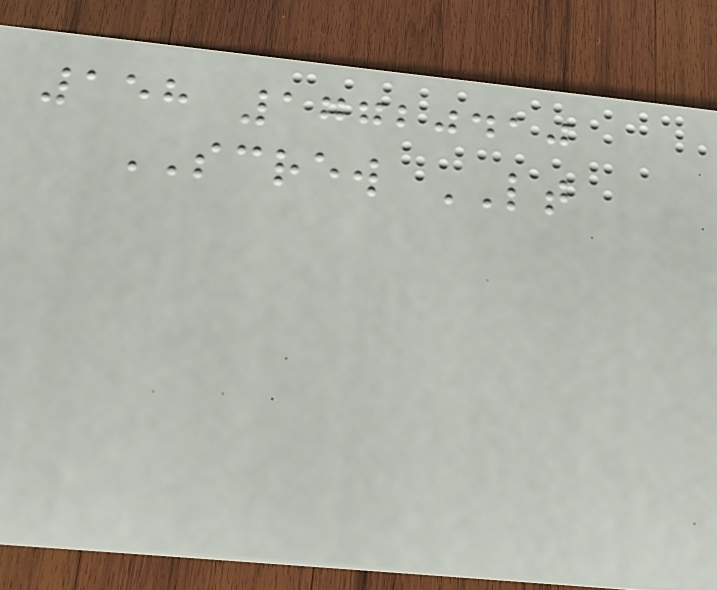158 17720410
SCREW LT
